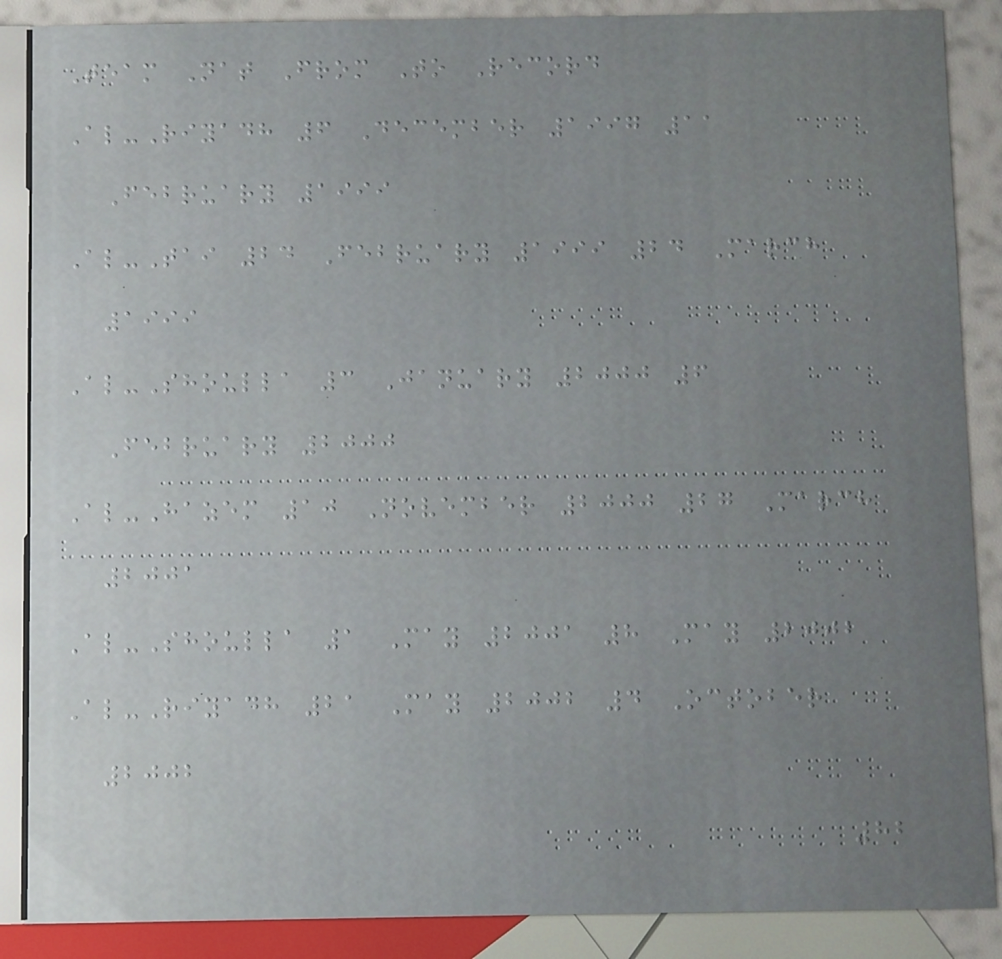Team Nat From To Record
Al-Riyadh 6 December 1997 11
February 1999
Al-Tai 24 February 1999 24 March
1999
Al-Shoulla 3 January 2000 6
February 2000
Al-Hazem 10 November 2000 27 March
2001
Al-Shoulla 1 May 2001 8 May 2002
Al-Riyadh 21 May 2002 4 October
2002
82
